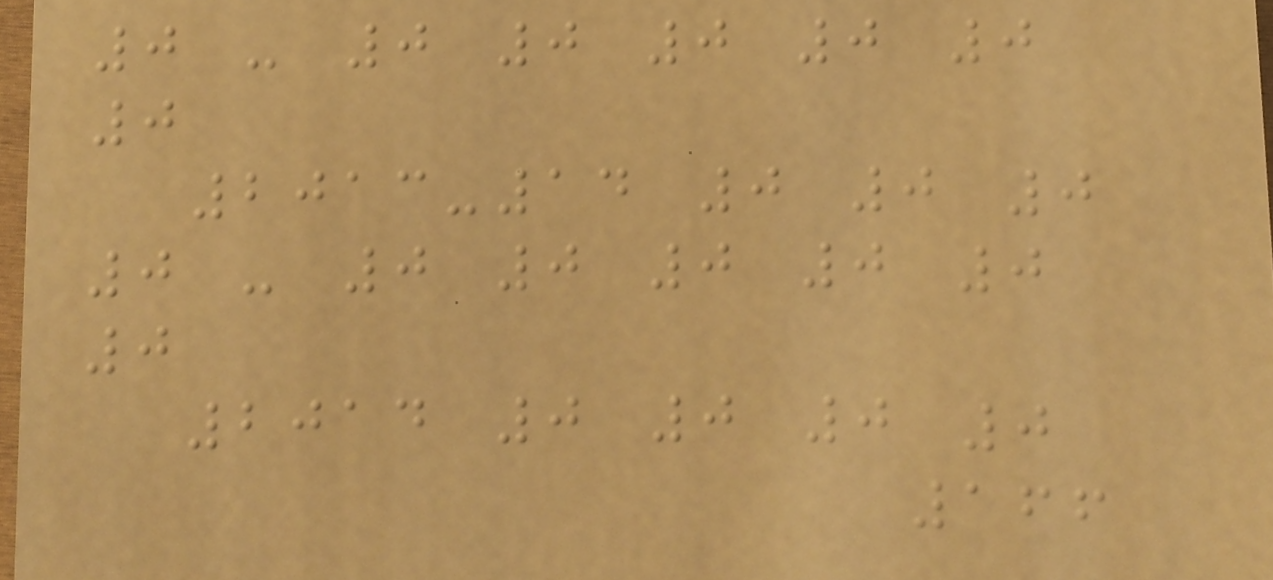0 - 0 0 0 0 0
0
2013-14 0 0 0
0 - 0 0 0 0 0
0
2014 0 0 0 0
166
